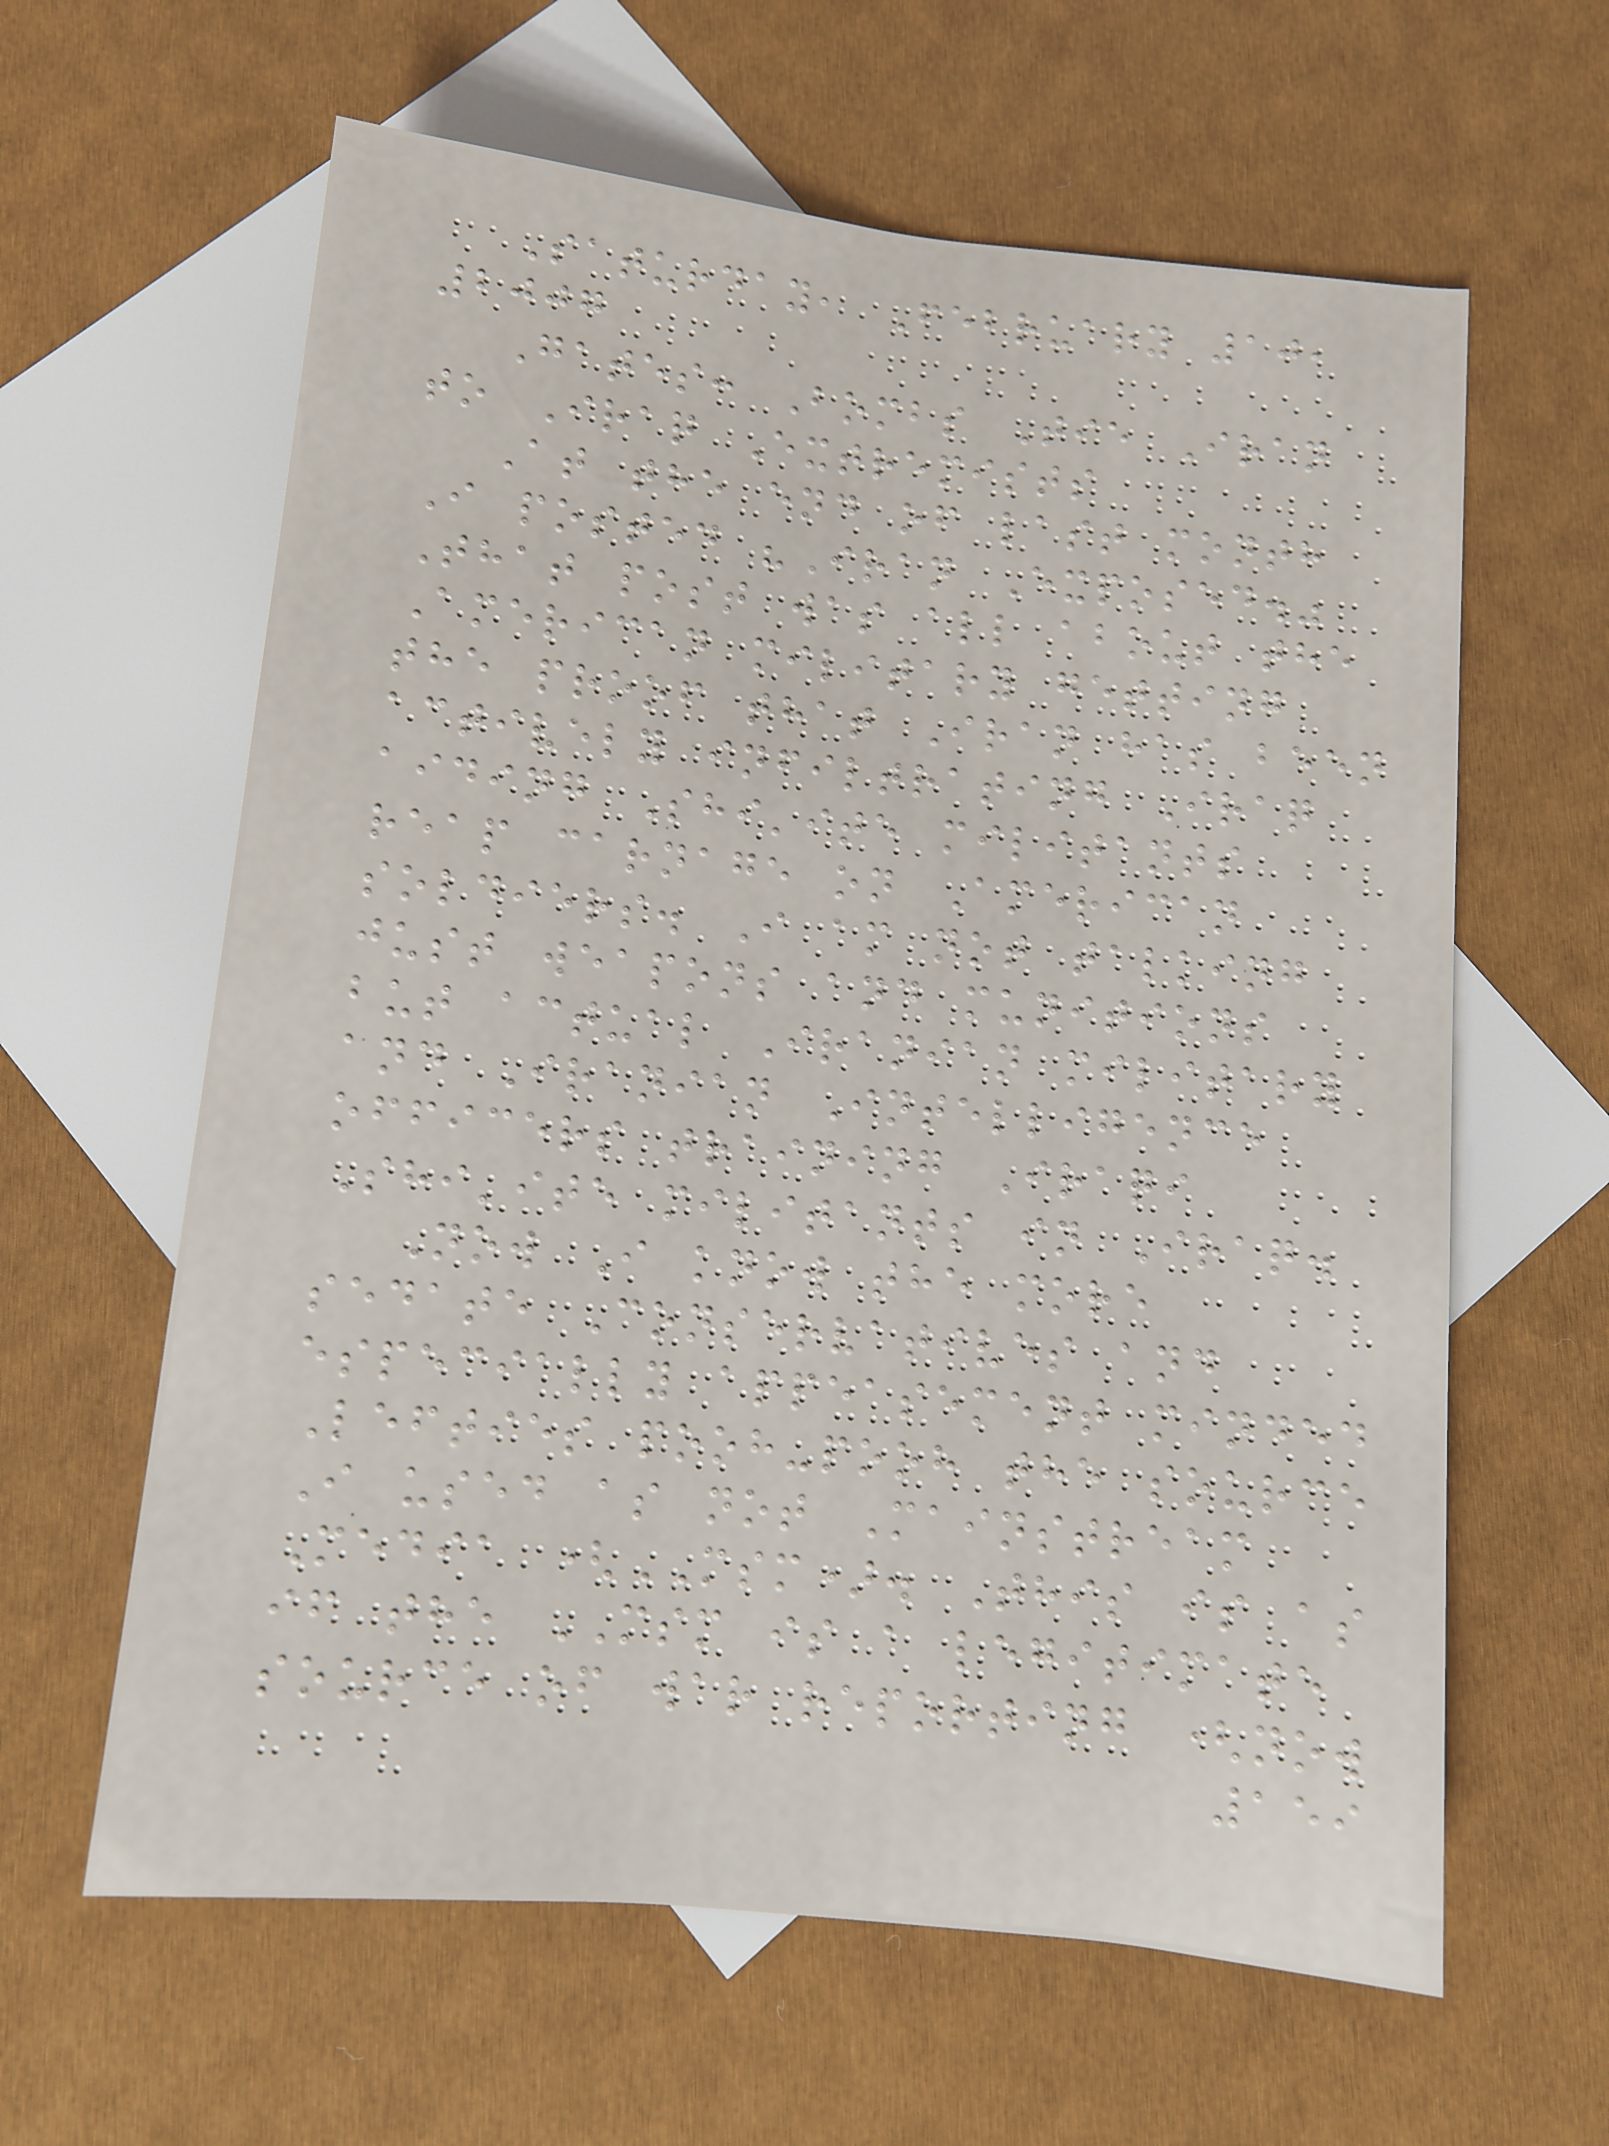Saturday, February 10,
2007
Gates: Bombs Tie Iran
to Iraq Extremists
At the end of last month
I posted "Iran Exposed."
That post was all about the
American military getting
the proof that Iran has been
actively infiltrating Iraq
aiding Shi'ite militants
reap carnage on American
soldiers. I am not talking
just weapons and munitions
but actual Iranian military
and Iranian Intelligence
officers training Iraqi
Shi'ite militants in Iraq.
Now I know the more
sedate Conservatives and
especially appeasement minded
Lefties pooh-pooh the source
I used as not Mainstream
Media (MSM). This is as
if the MSM is a legitimate
source of war reporting (now
159
